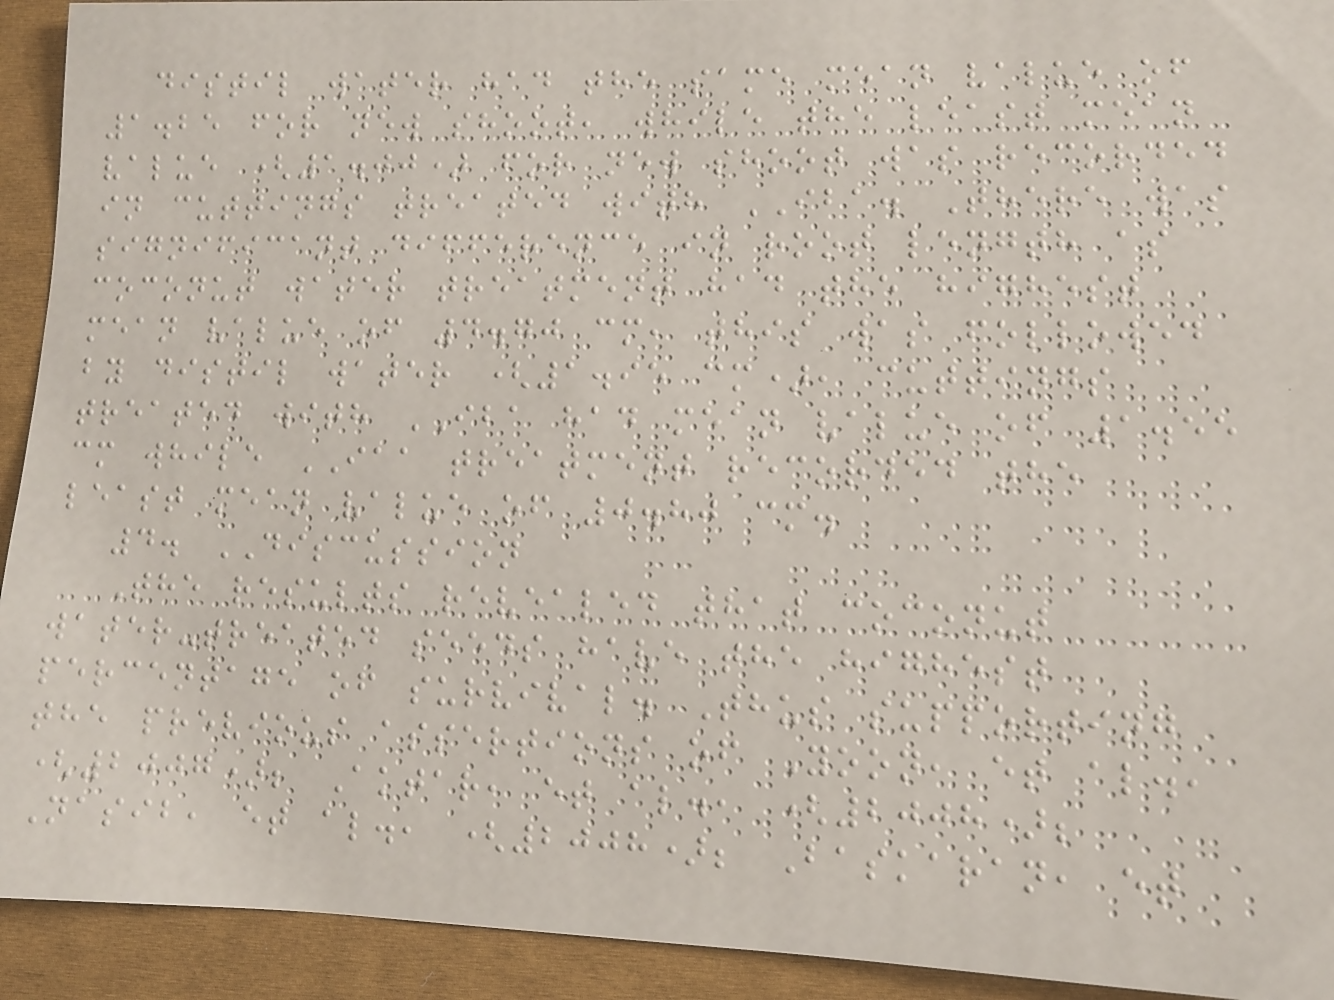distil water had the same mean value of
1.25 for new shoot, while the least mean
value (1.00) for new shoot was recorded
in cuttings treated with IBA. There was
significant difference in root length as
coconut water treatment had the highest
mean value of 4.70 cm, this was followed
by distil water (1.95 cm), cuttings
treated with IBA had mean value of 1.55
cm while IAA treatment recorded the
least mean value of 0.80 cm.
4. DISCUSSION
The results revealed that coconut
water-treated seeds have the highest
percentage of survival. Thus supporting
the previous assertions of Yoon, et al.,
(2007); Aktar, et al., (2008);
Nasib, et al., (2008); Baskaran, et
